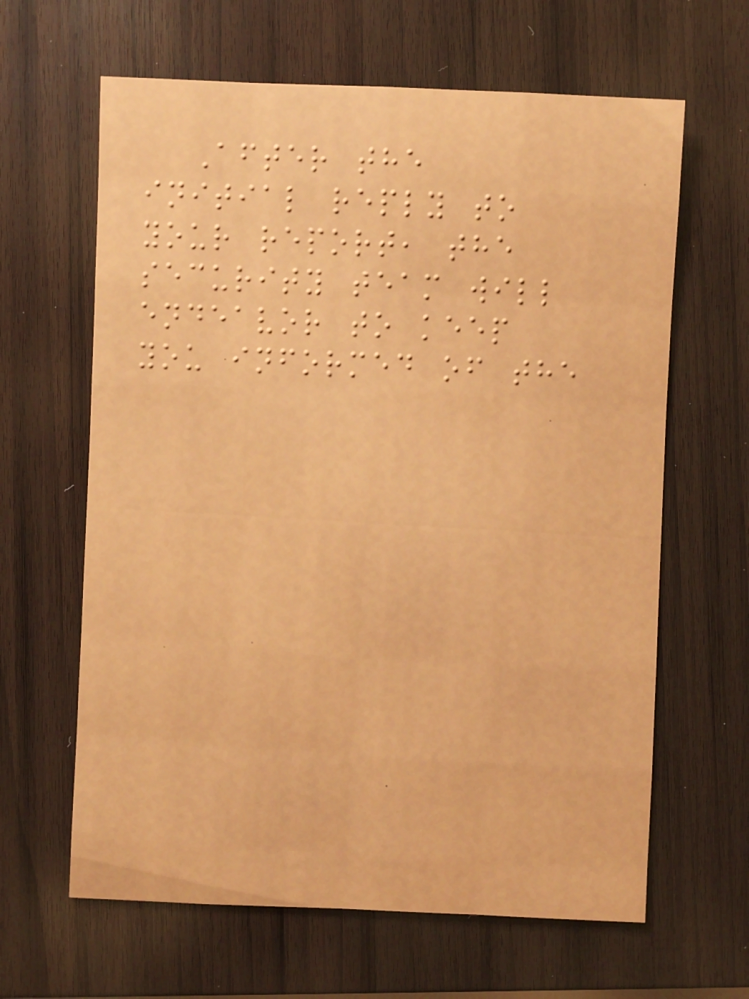After the
initial reply to
your report, the
security team will
endeavor to keep
you informed of the
